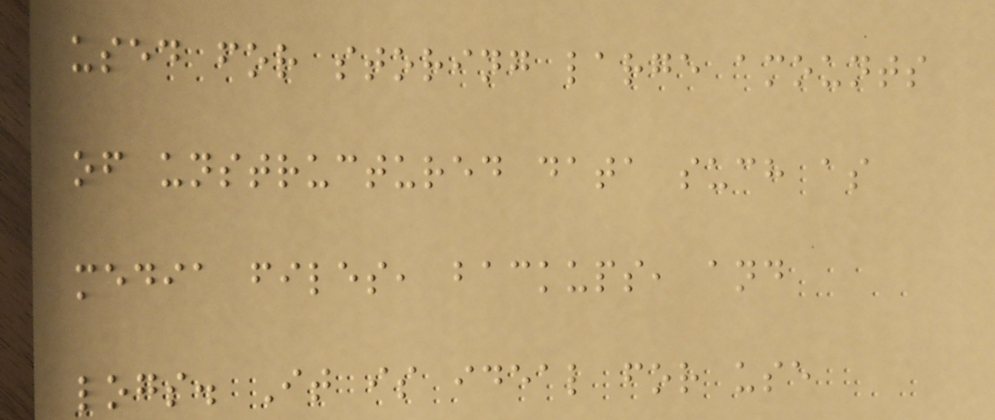used for storing large amounts
of unstructured data such as
media files, backups, and
logs. It is ideal for use
